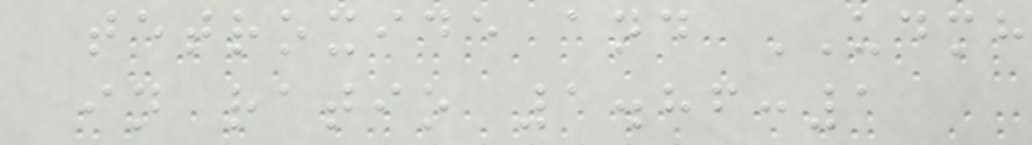tetroxide and UDMH
in ratio 1.86:1
